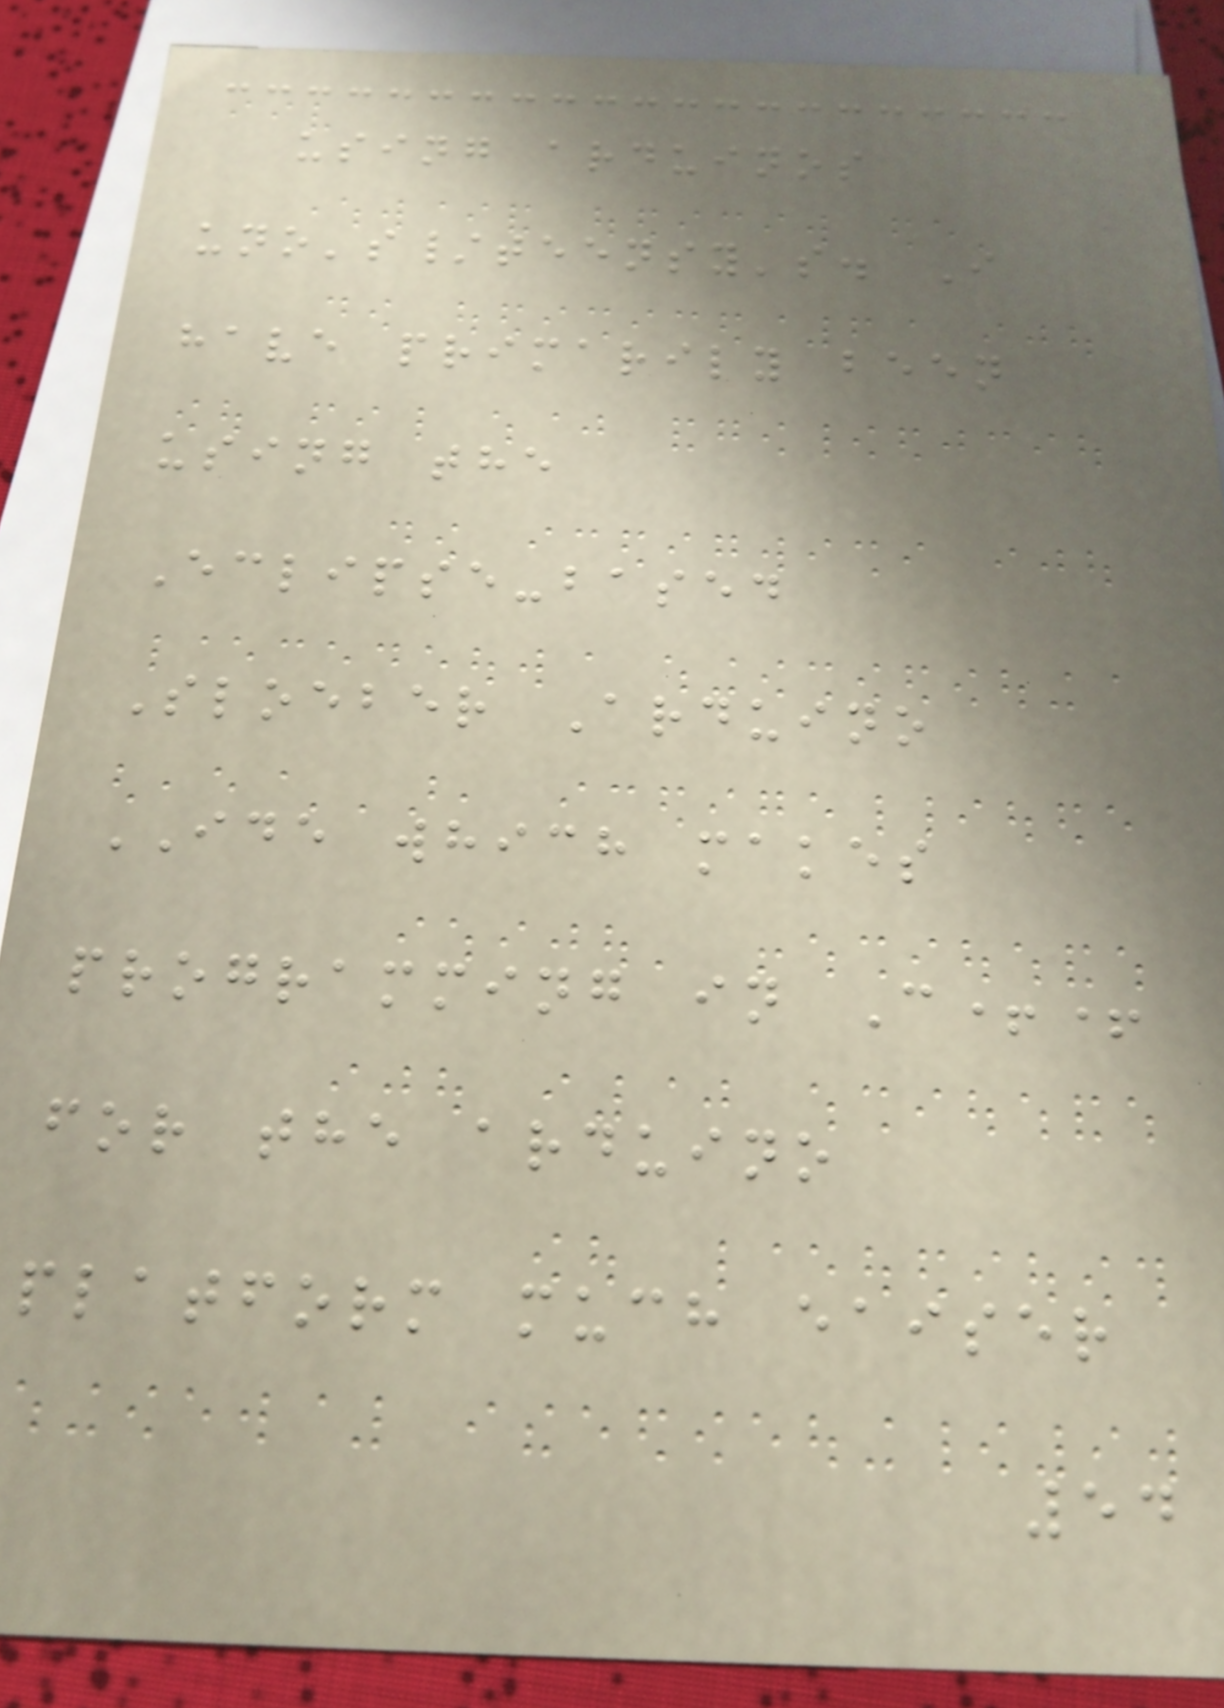using arduinos
uno's/teensy's. I
have primarily been
using the
Eclipse-based
Sloeber Arduino
IDE which makes
programming in C++
for the arduino
platform much eaiser
54
